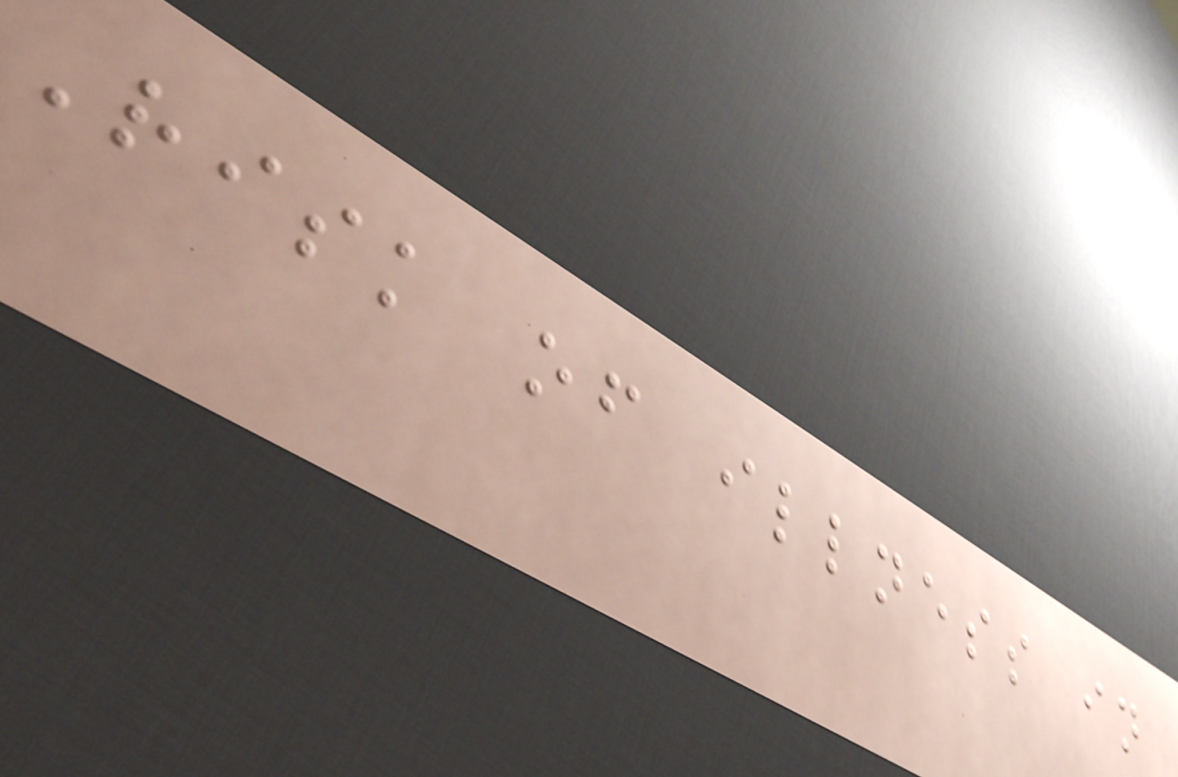Risk of illness in
